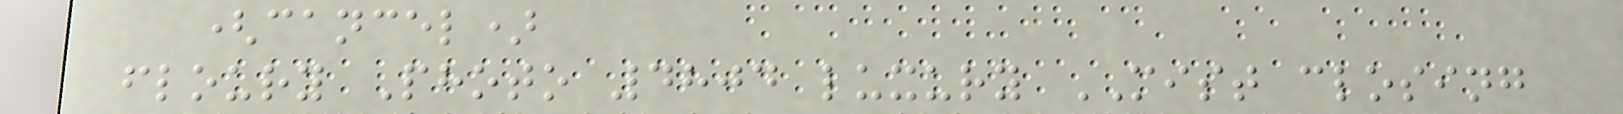(cancel)
floury Photo 4804 luxury MIST closing
